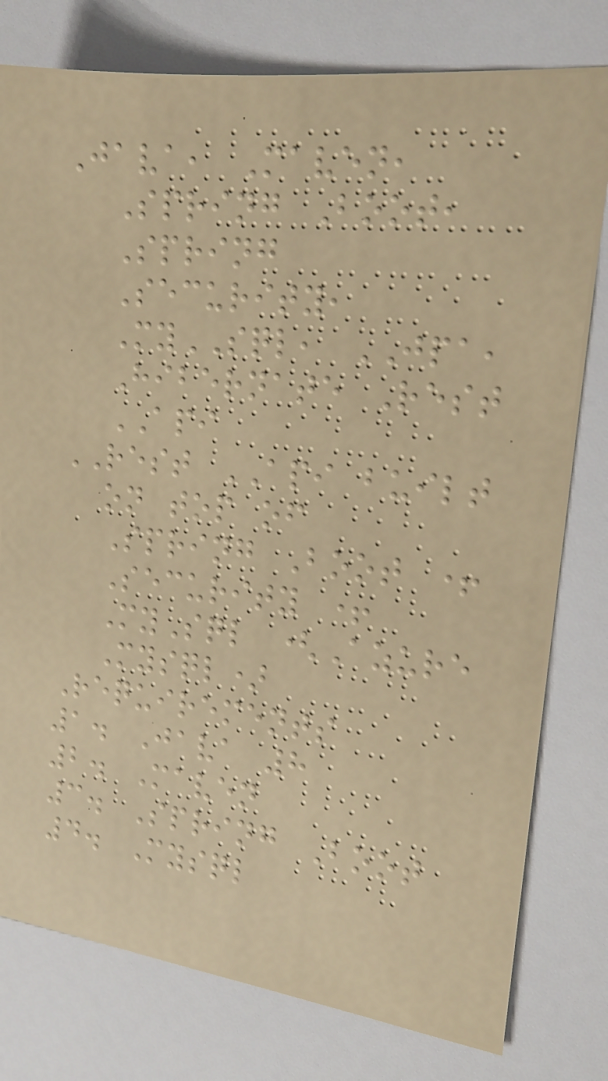Java, Maven,
Spring Boot,
Spring
Security,
MySQL, JPA,
Hibernate Rest
API
REST API built
on top of
Spring Boot +
Security +
MySql (Azure
Mysql)
Requirements
1. Java 8
2. Maven
3. Spring Boot
4. Mysql
